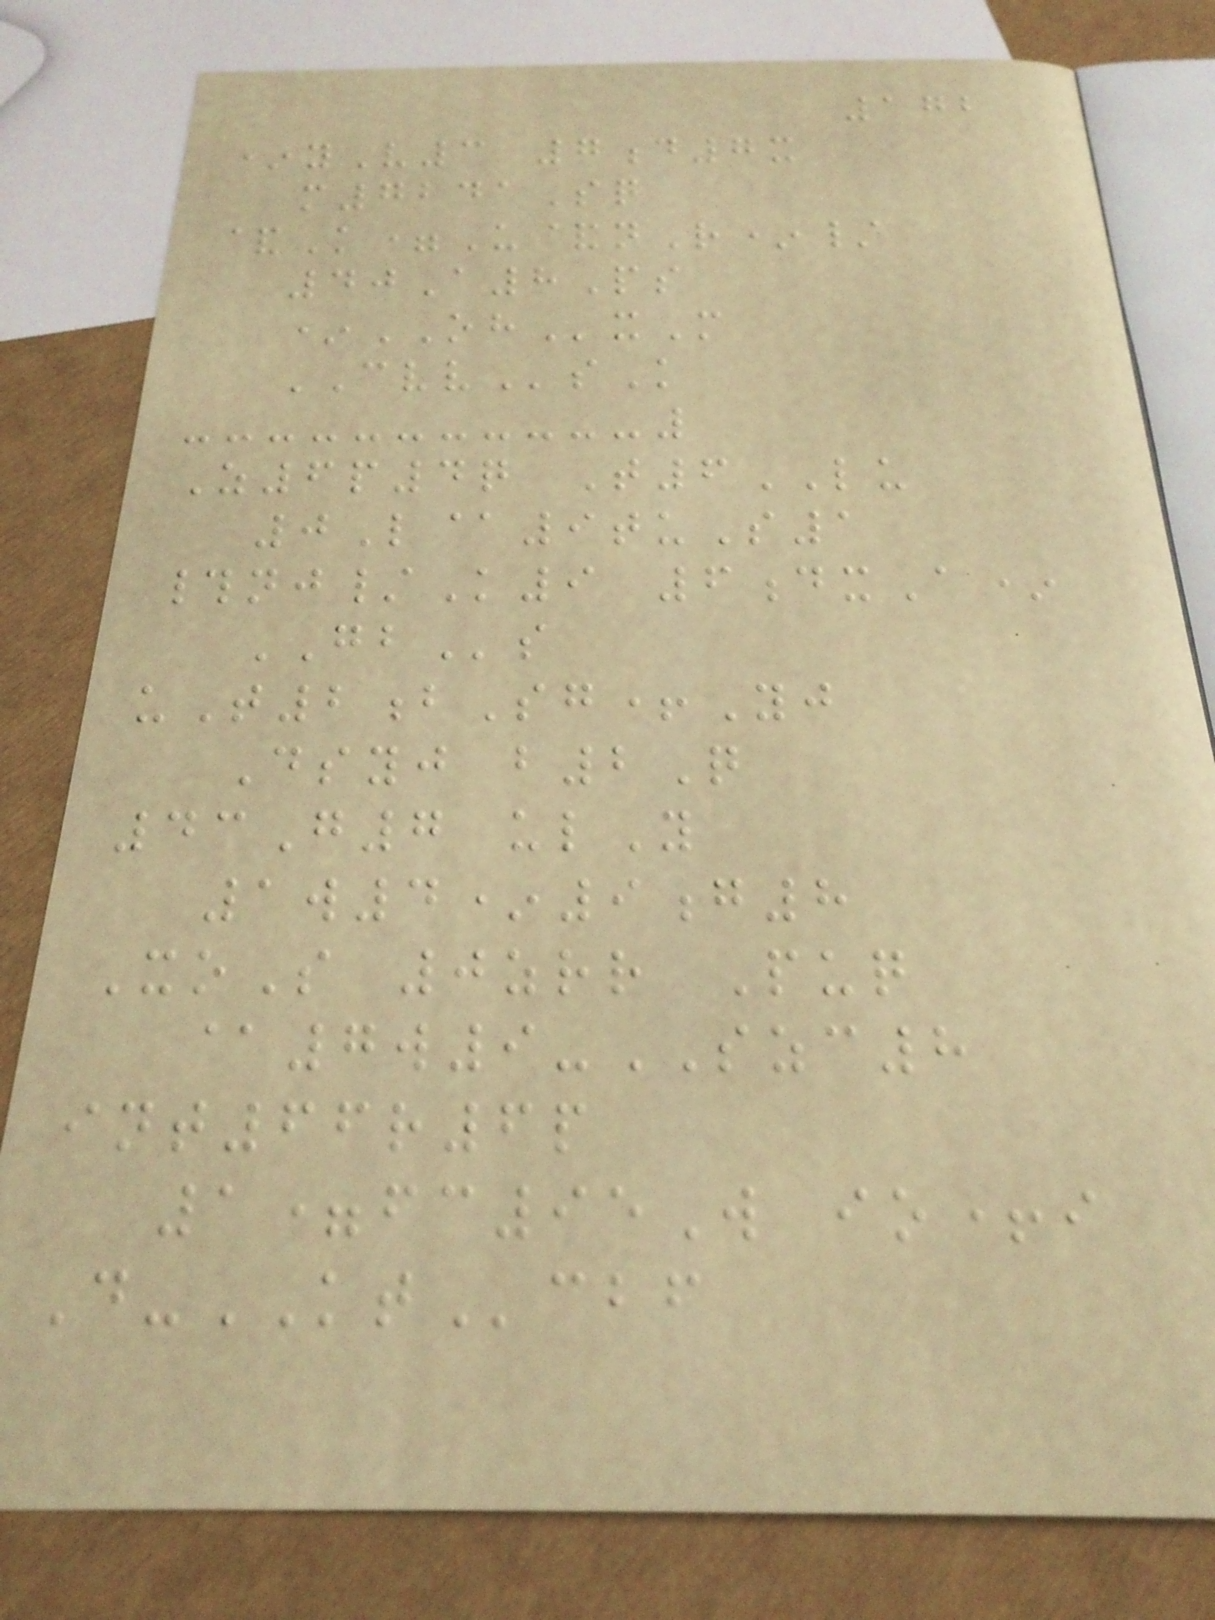172
*yV3 7d7x
m7241Sq
&K=U&nR*/
40A8Ps
*OHxM
CVVsK
Z6p4q T6LU
0L@9tuS1
#nj/K9 6dxA*
GBs
uT2bSg+Yj
Dsyj b2Q
43G7 ulY
1w4*9g8
XoS 0zrr Puq
@7w9-SZC8
int66r6p
1=fc95W io+i
D-KTcbf
